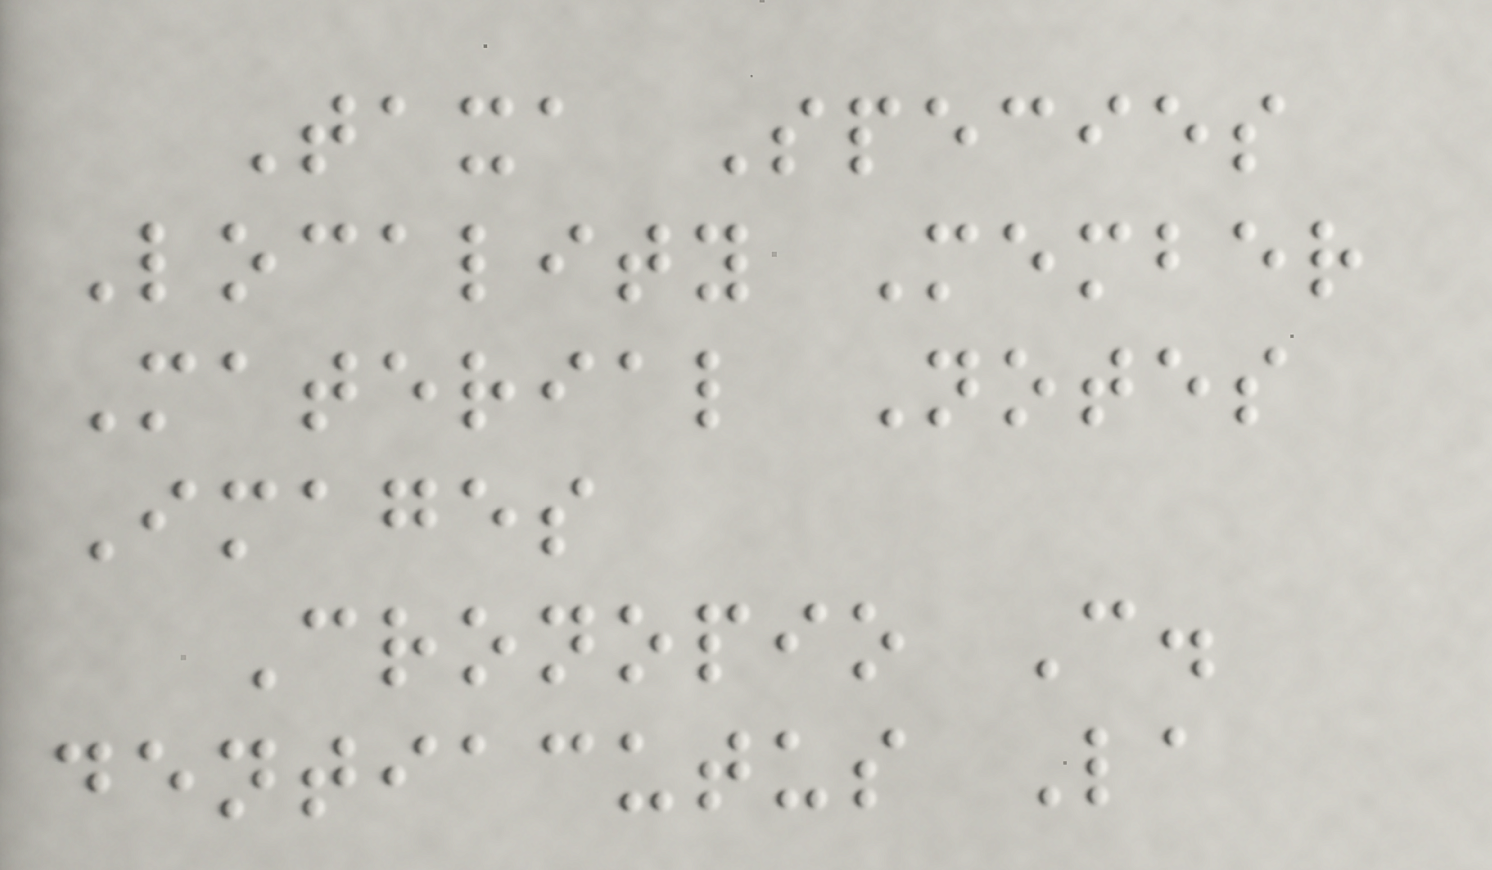Taxa Species
Locality Member
Material Notes
Images
Cronopio C.
dentiacutus La
